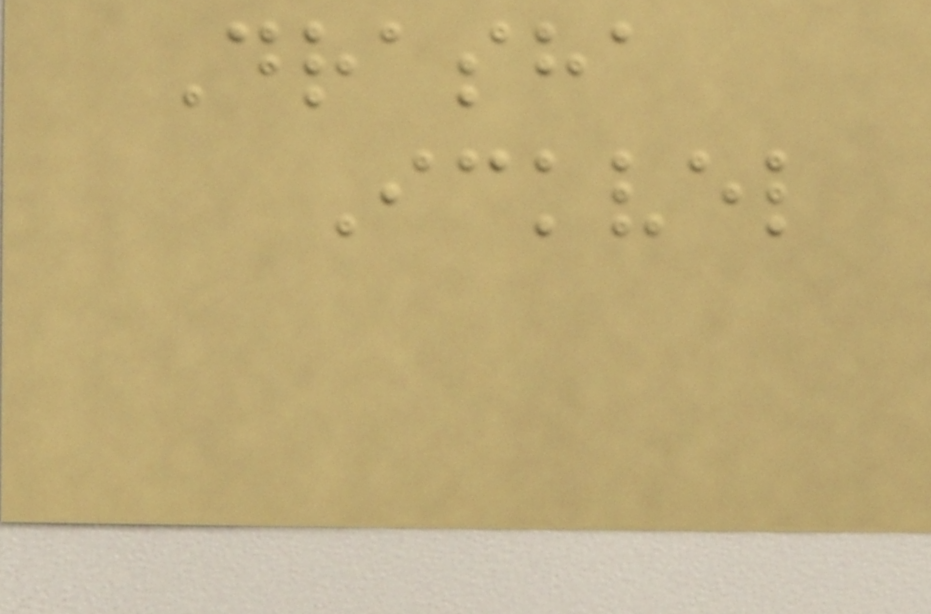Drasha
Ickvel
